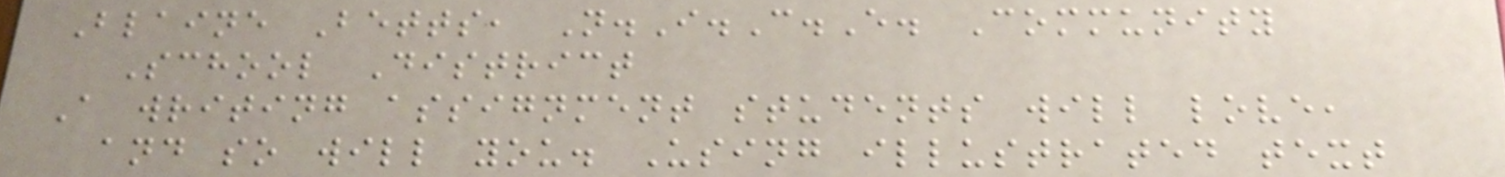Blaine Betts, N.I.C.E. Community
School District
A writing assignment students will love,
and so will you. Using illustrated text
